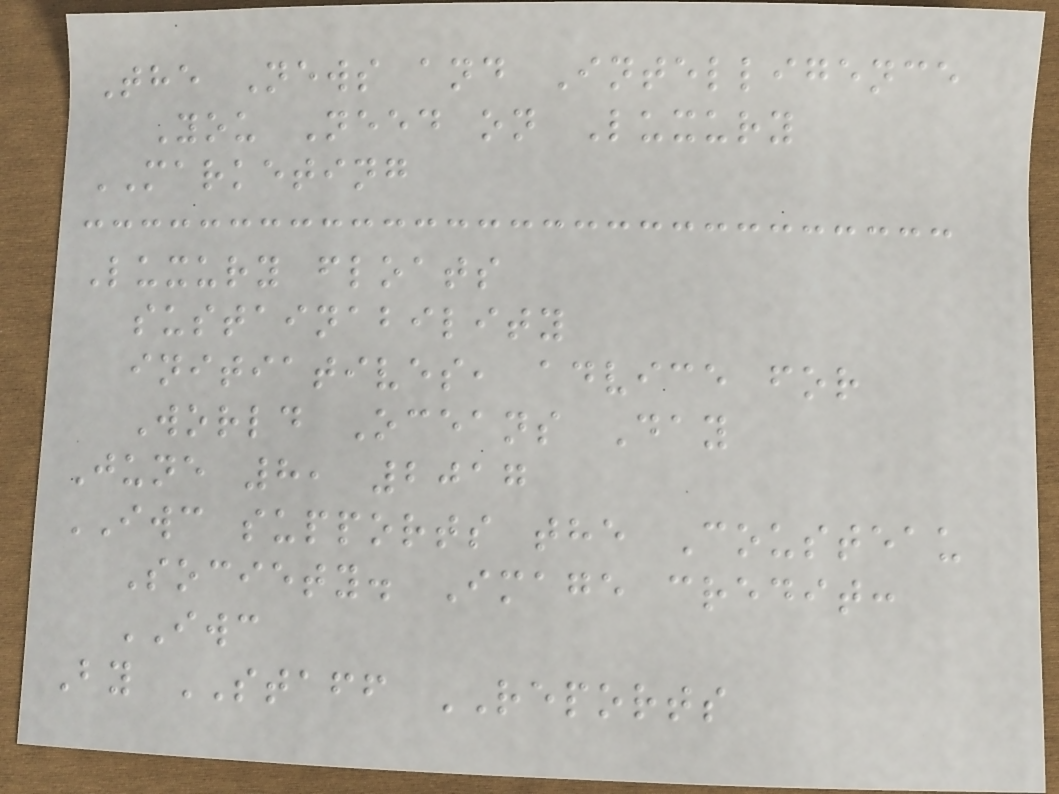The News and Intelligence
You Need on Luxury
MARKETING
Luxury floats
sustainability
initiatives, advice for
World Oceans Day
June 8, 2017
IWC supports the Cousteau
Society. Image credit:
IWC
By STAFF REPORTS
